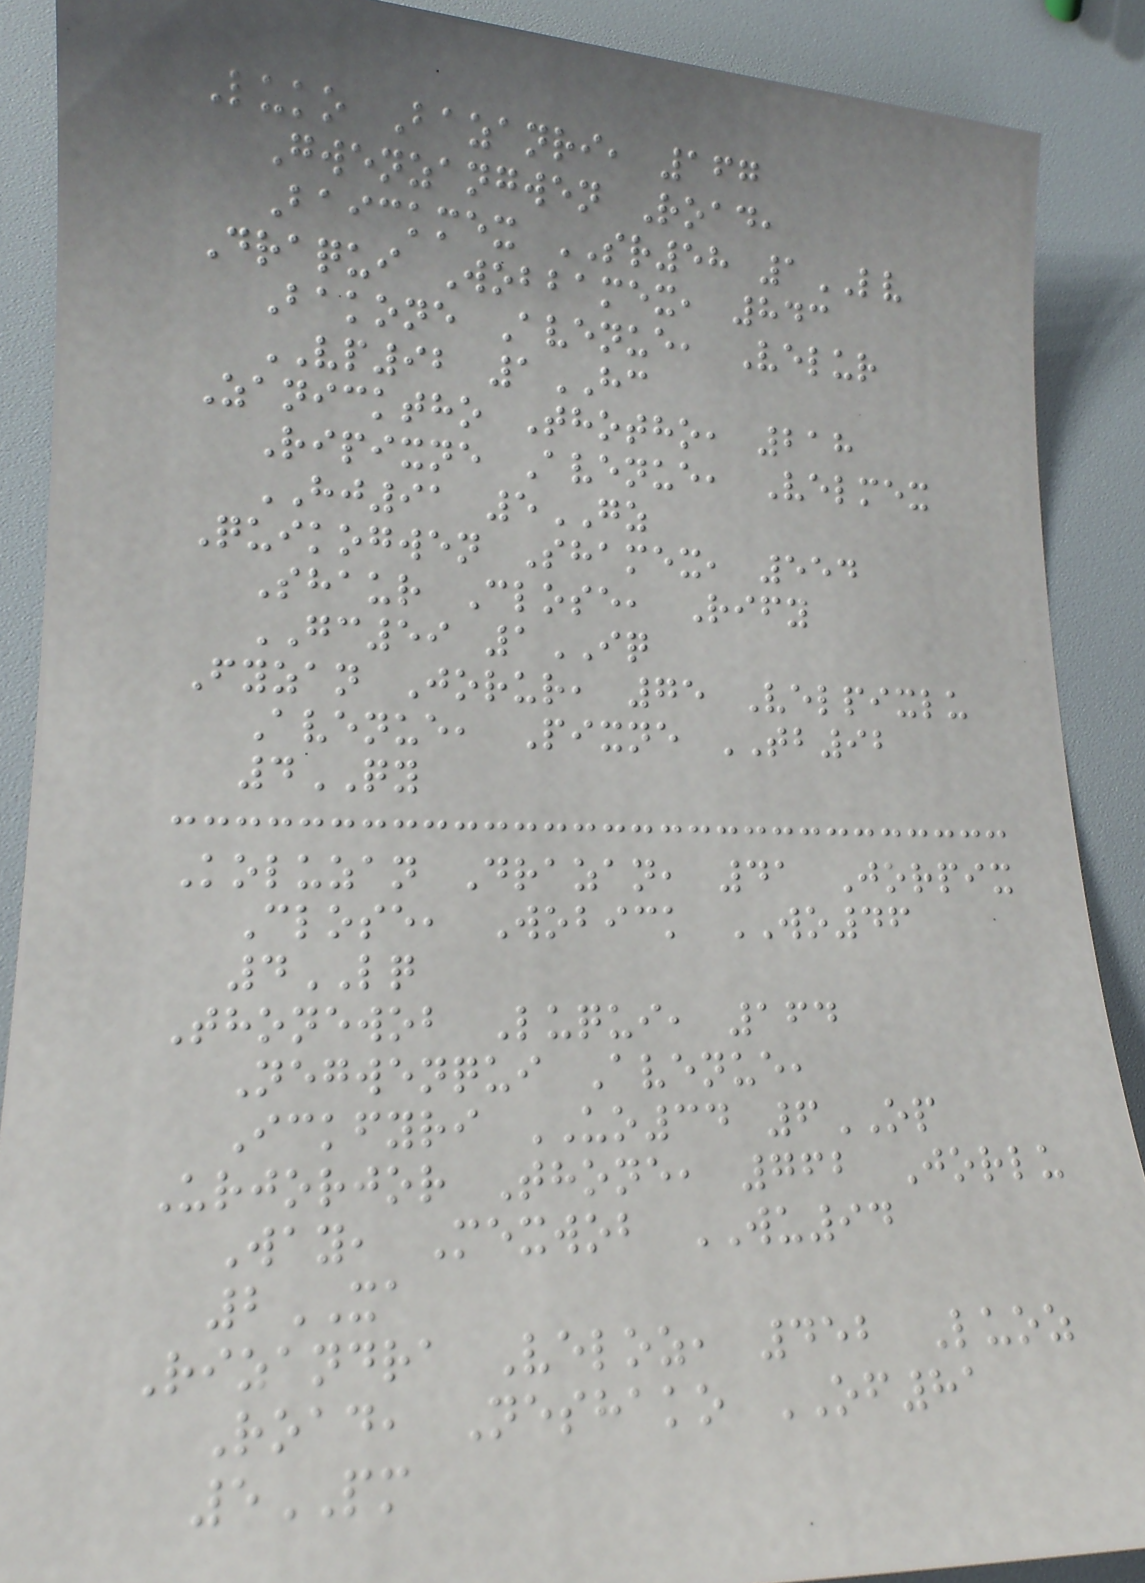Luko Bazanri, 167
Gwenzangwen Road,
Baickmex SR58 1LV
Draqui Wobbamex, 843
Bakone Avenue, Velur
VP92 1HC
Zanicktho Thotho, 218
Ripixne Avenue, Velmex
HJ91 5GZ
Quikogwen Shamex, 554
Shaur Close, Rify
GC59 1IQ
Fyzan Jorur, 75 Velpixlu
Avenue, Pixne TB92
4QY
Koluzan Drazan, 41 Jorpix
Close, Wobick WO46
4LQ
Thonewob Luqui, 164
Negwenqui Avenue,
Ickfyri UO34 6OP
Urjorjor Thone, 762 Jorlu
Way, Mexwob WU94
2XA
Rizandra Veloz, 452 Luoz
Road, Neshako OF81
5PM
